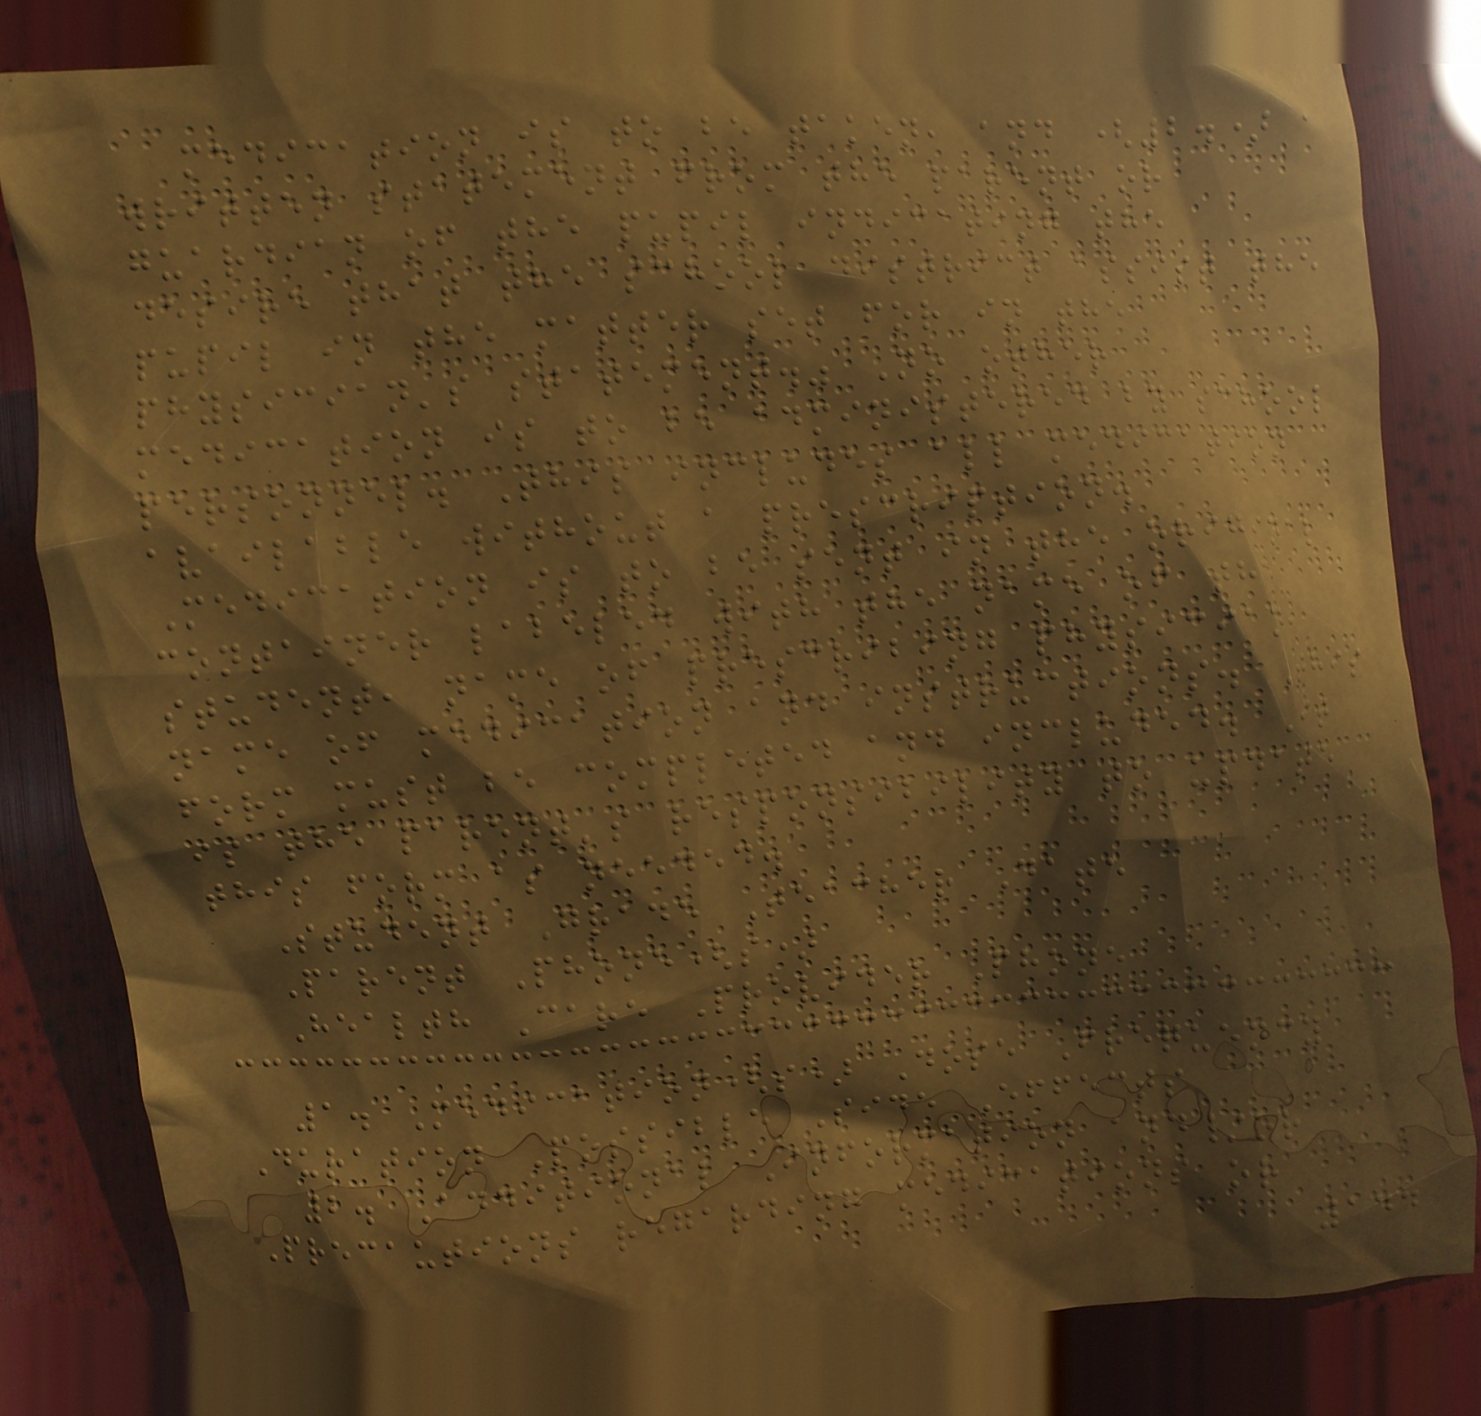medication is to be taken, and (2.) a
written statement from the parent or
guardian of the pupil indicating the
desire that the school district assist the
pupil in the matter set for in the
physician's statement." No other
medication is to be administered by school
personnel. This includes all medication
available without a prescription.
Medication is to be sent in the original
container labeled with the name of the
student, name of prescribing physician,
name of medication and instructions. This
form must be completed and included. It
is the parent's responsibility to update
this form as needed.
Student Grade Teacher Date
Parent Phone(s)
Health Care Provider Phone
1. Medication(s) Dose Frequency
Duration Possible Side Effects
2. Additional Information and/or
Precautions regarding medications or
144
